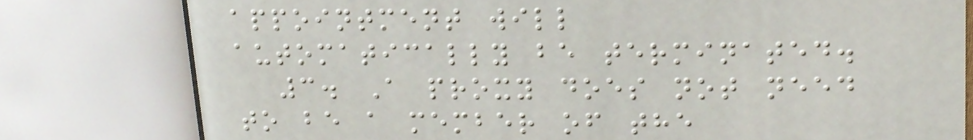appointment will
automatically be terminated.
3. A proxy does not need
to be a member of the
